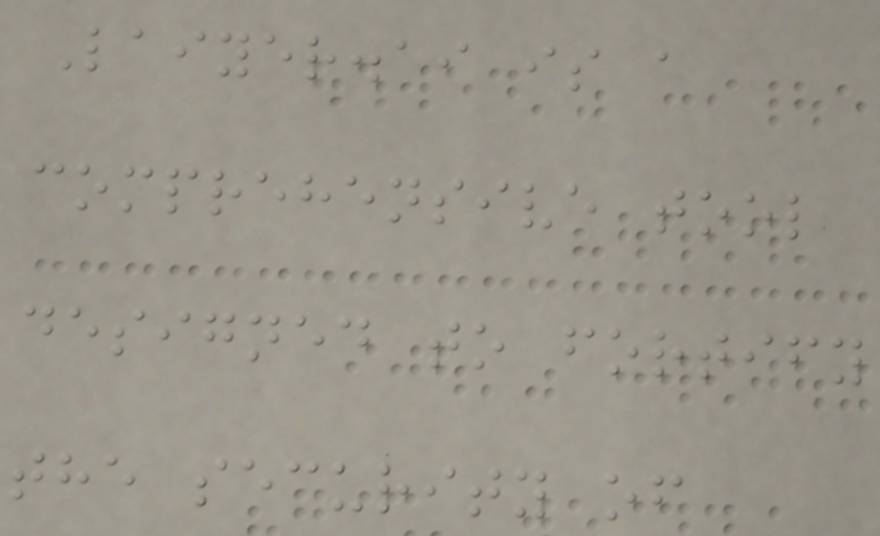Laiyer.ai is a
comprehensive tool
designed to fortify
the security of
